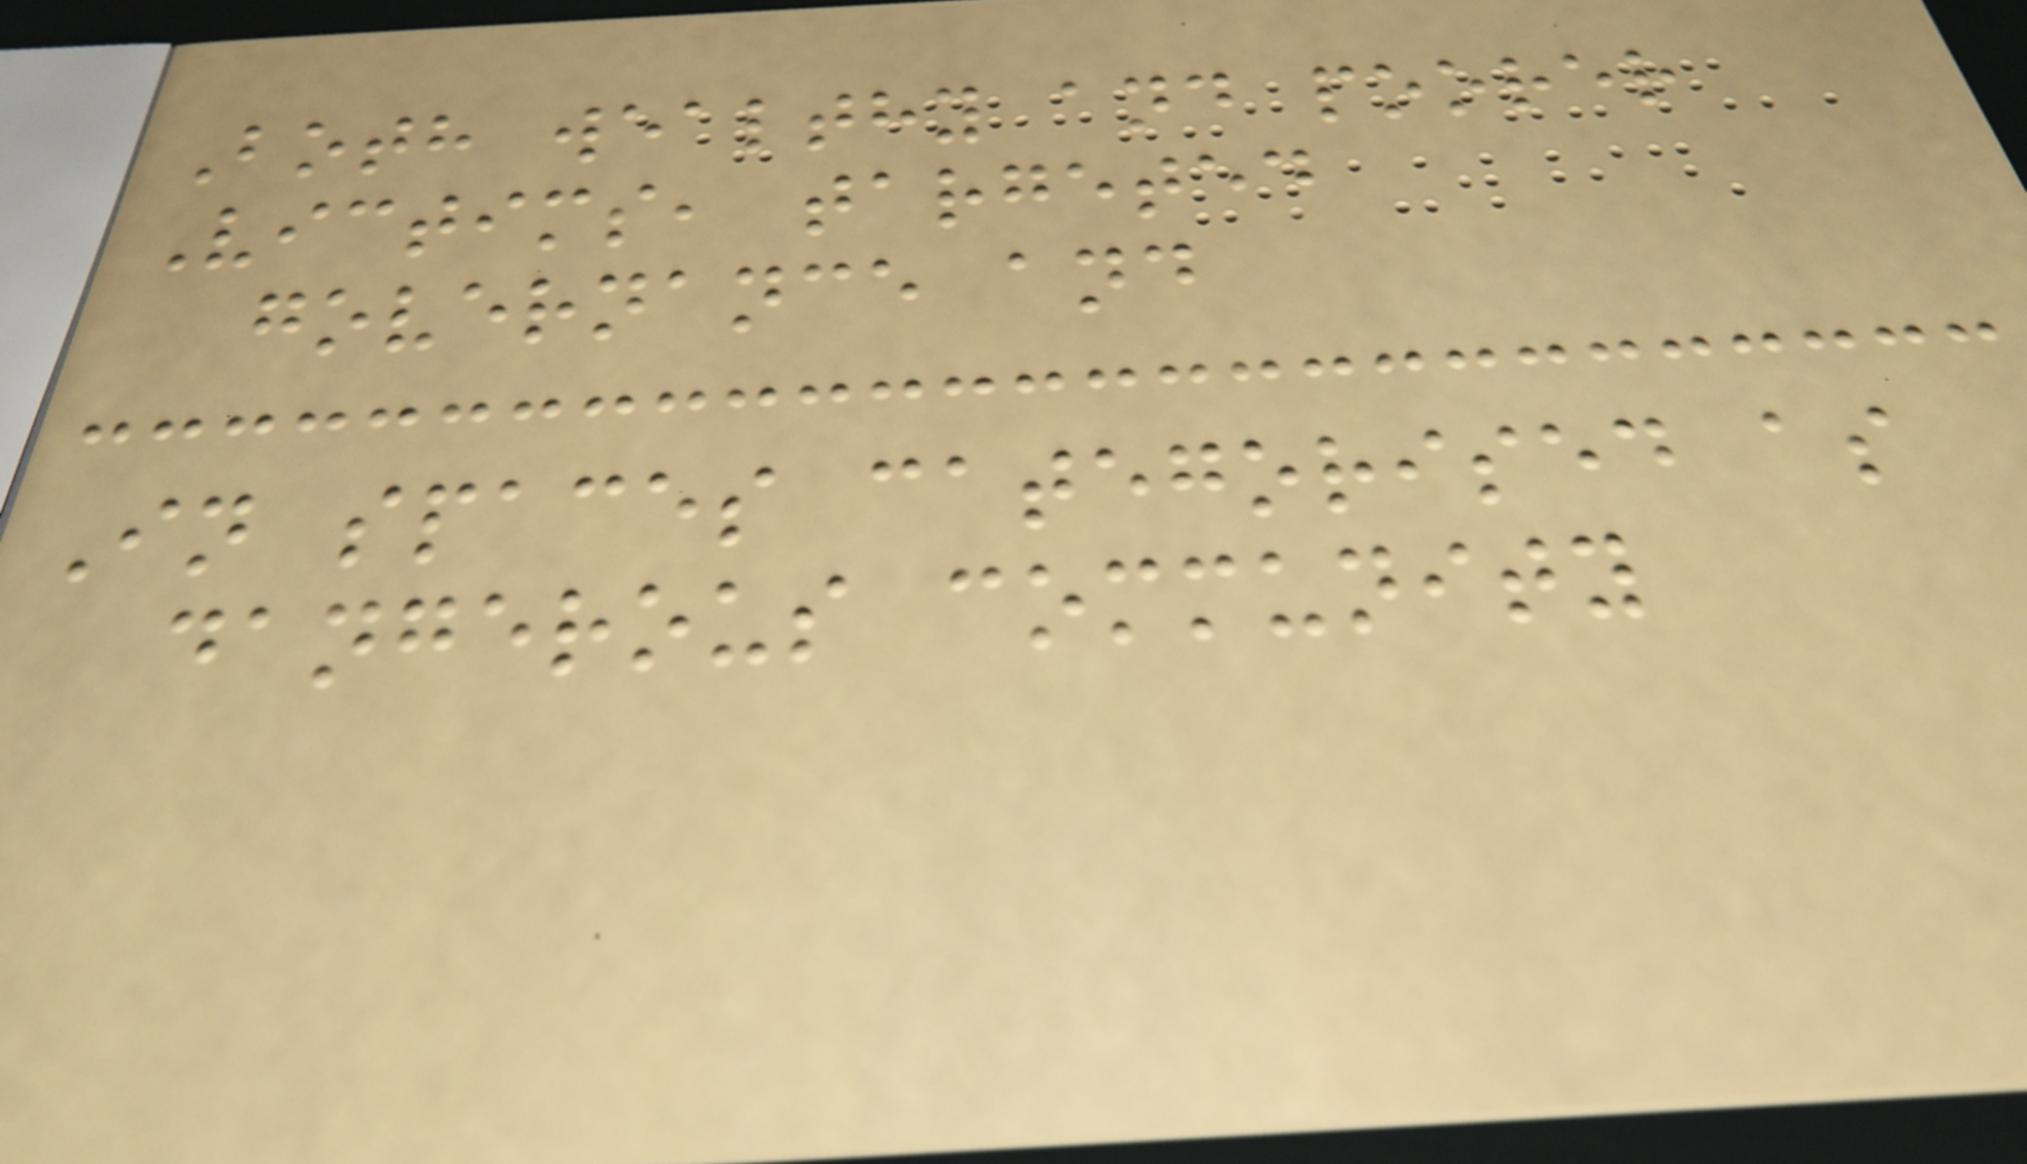Both wealthy and poorer
Victims, targeted
governance and
In spaces categorised as
dangerous community
